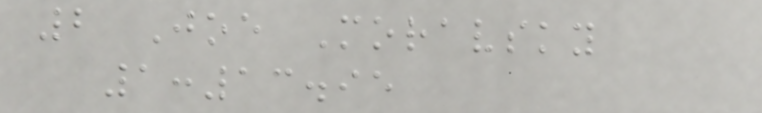2 Joe Moravsky
1:13.95
